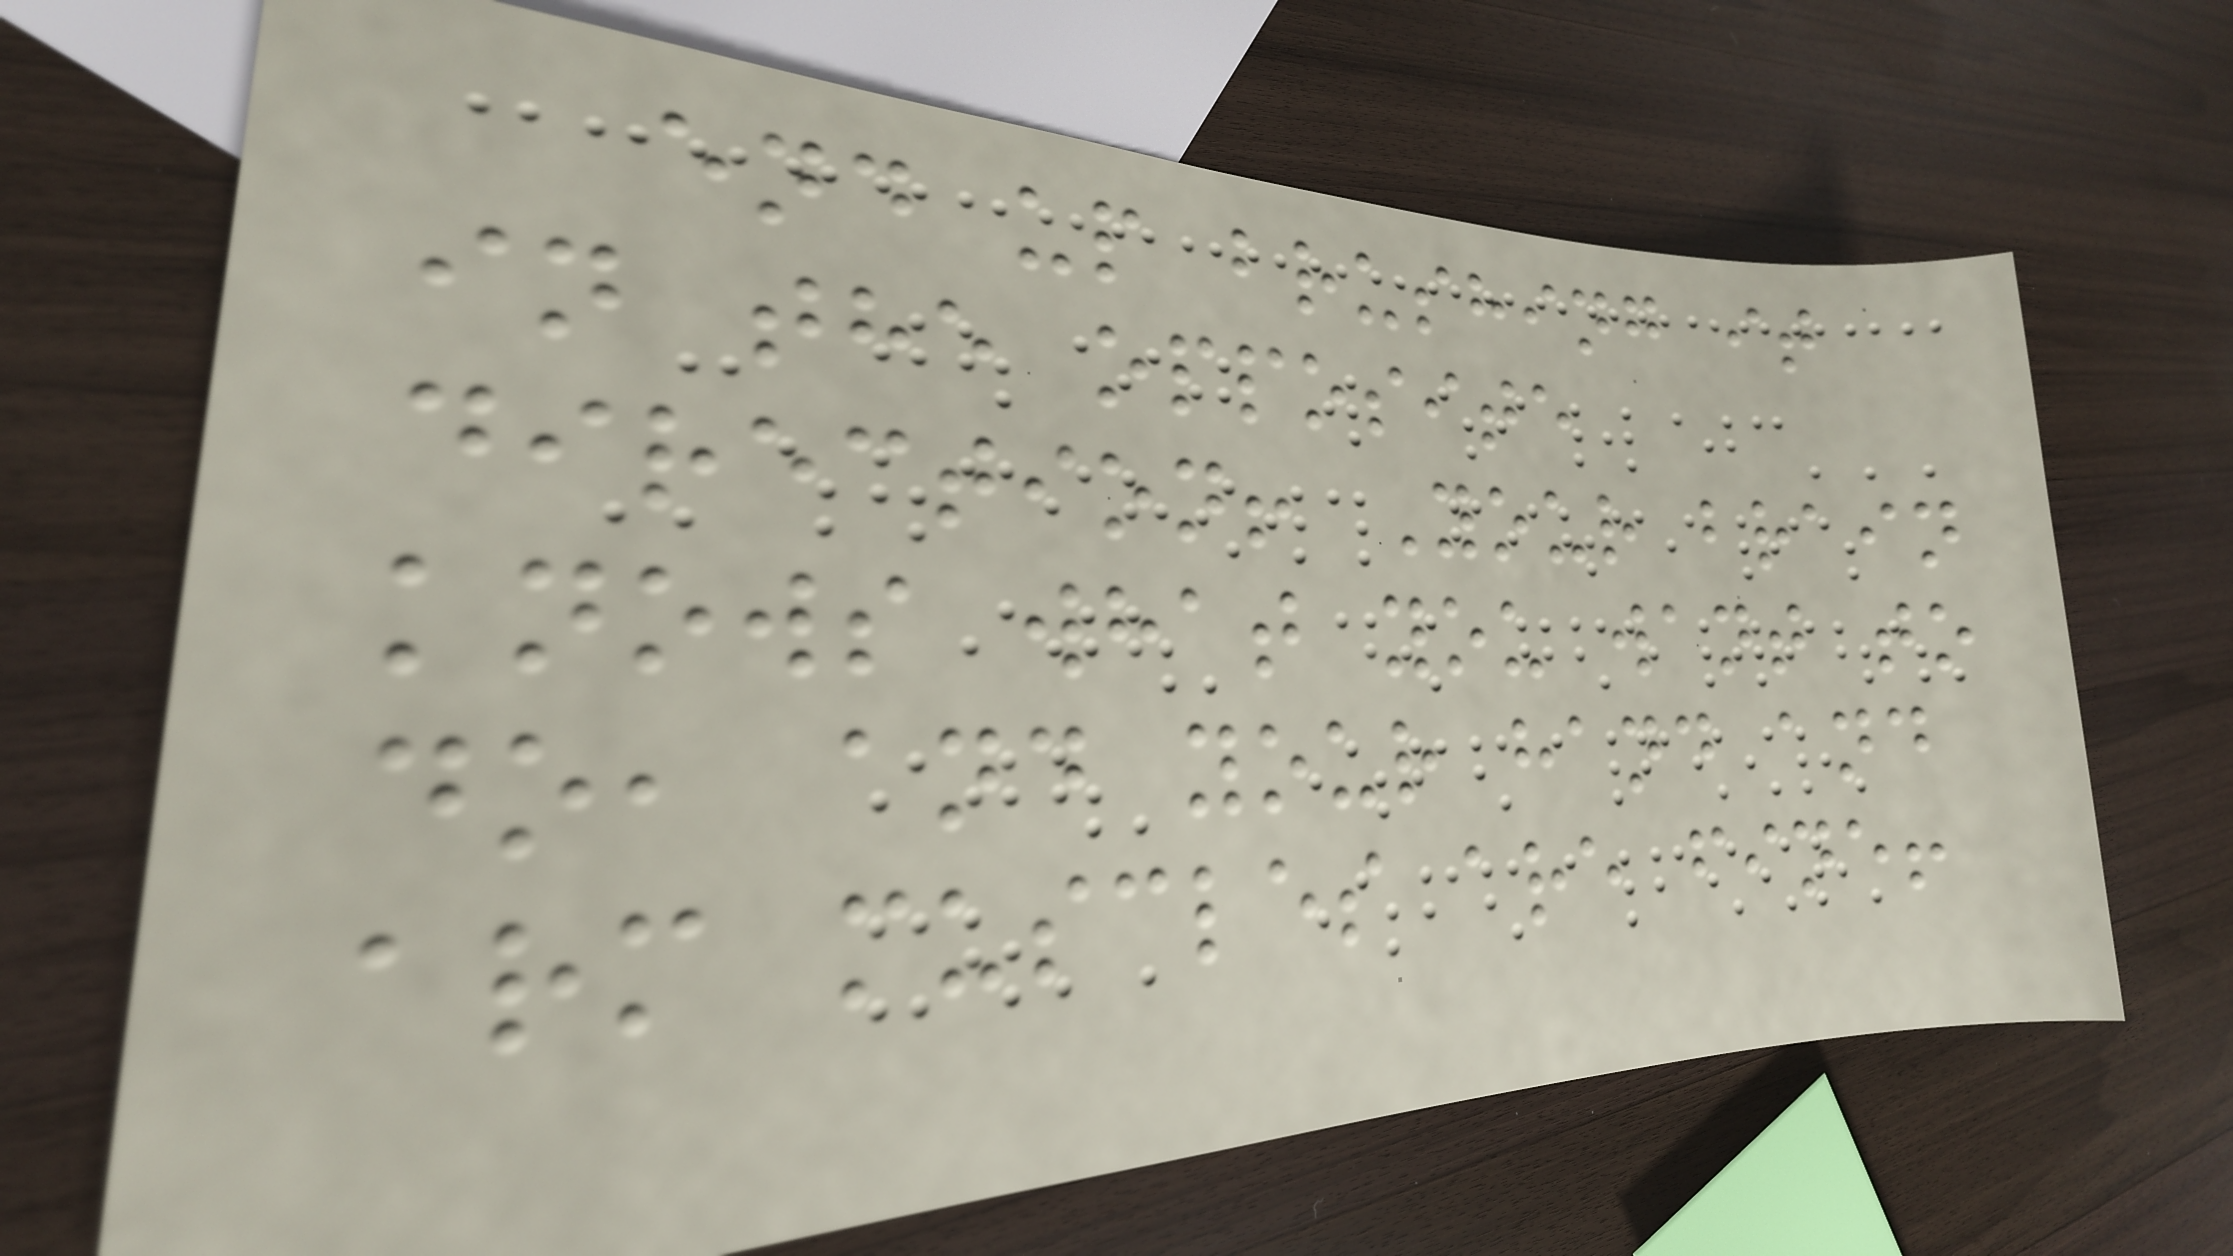end up brushing it
in the opposite
direction! Your brain
knows what you want to
do, and your hand and
arm muscles are fine!
